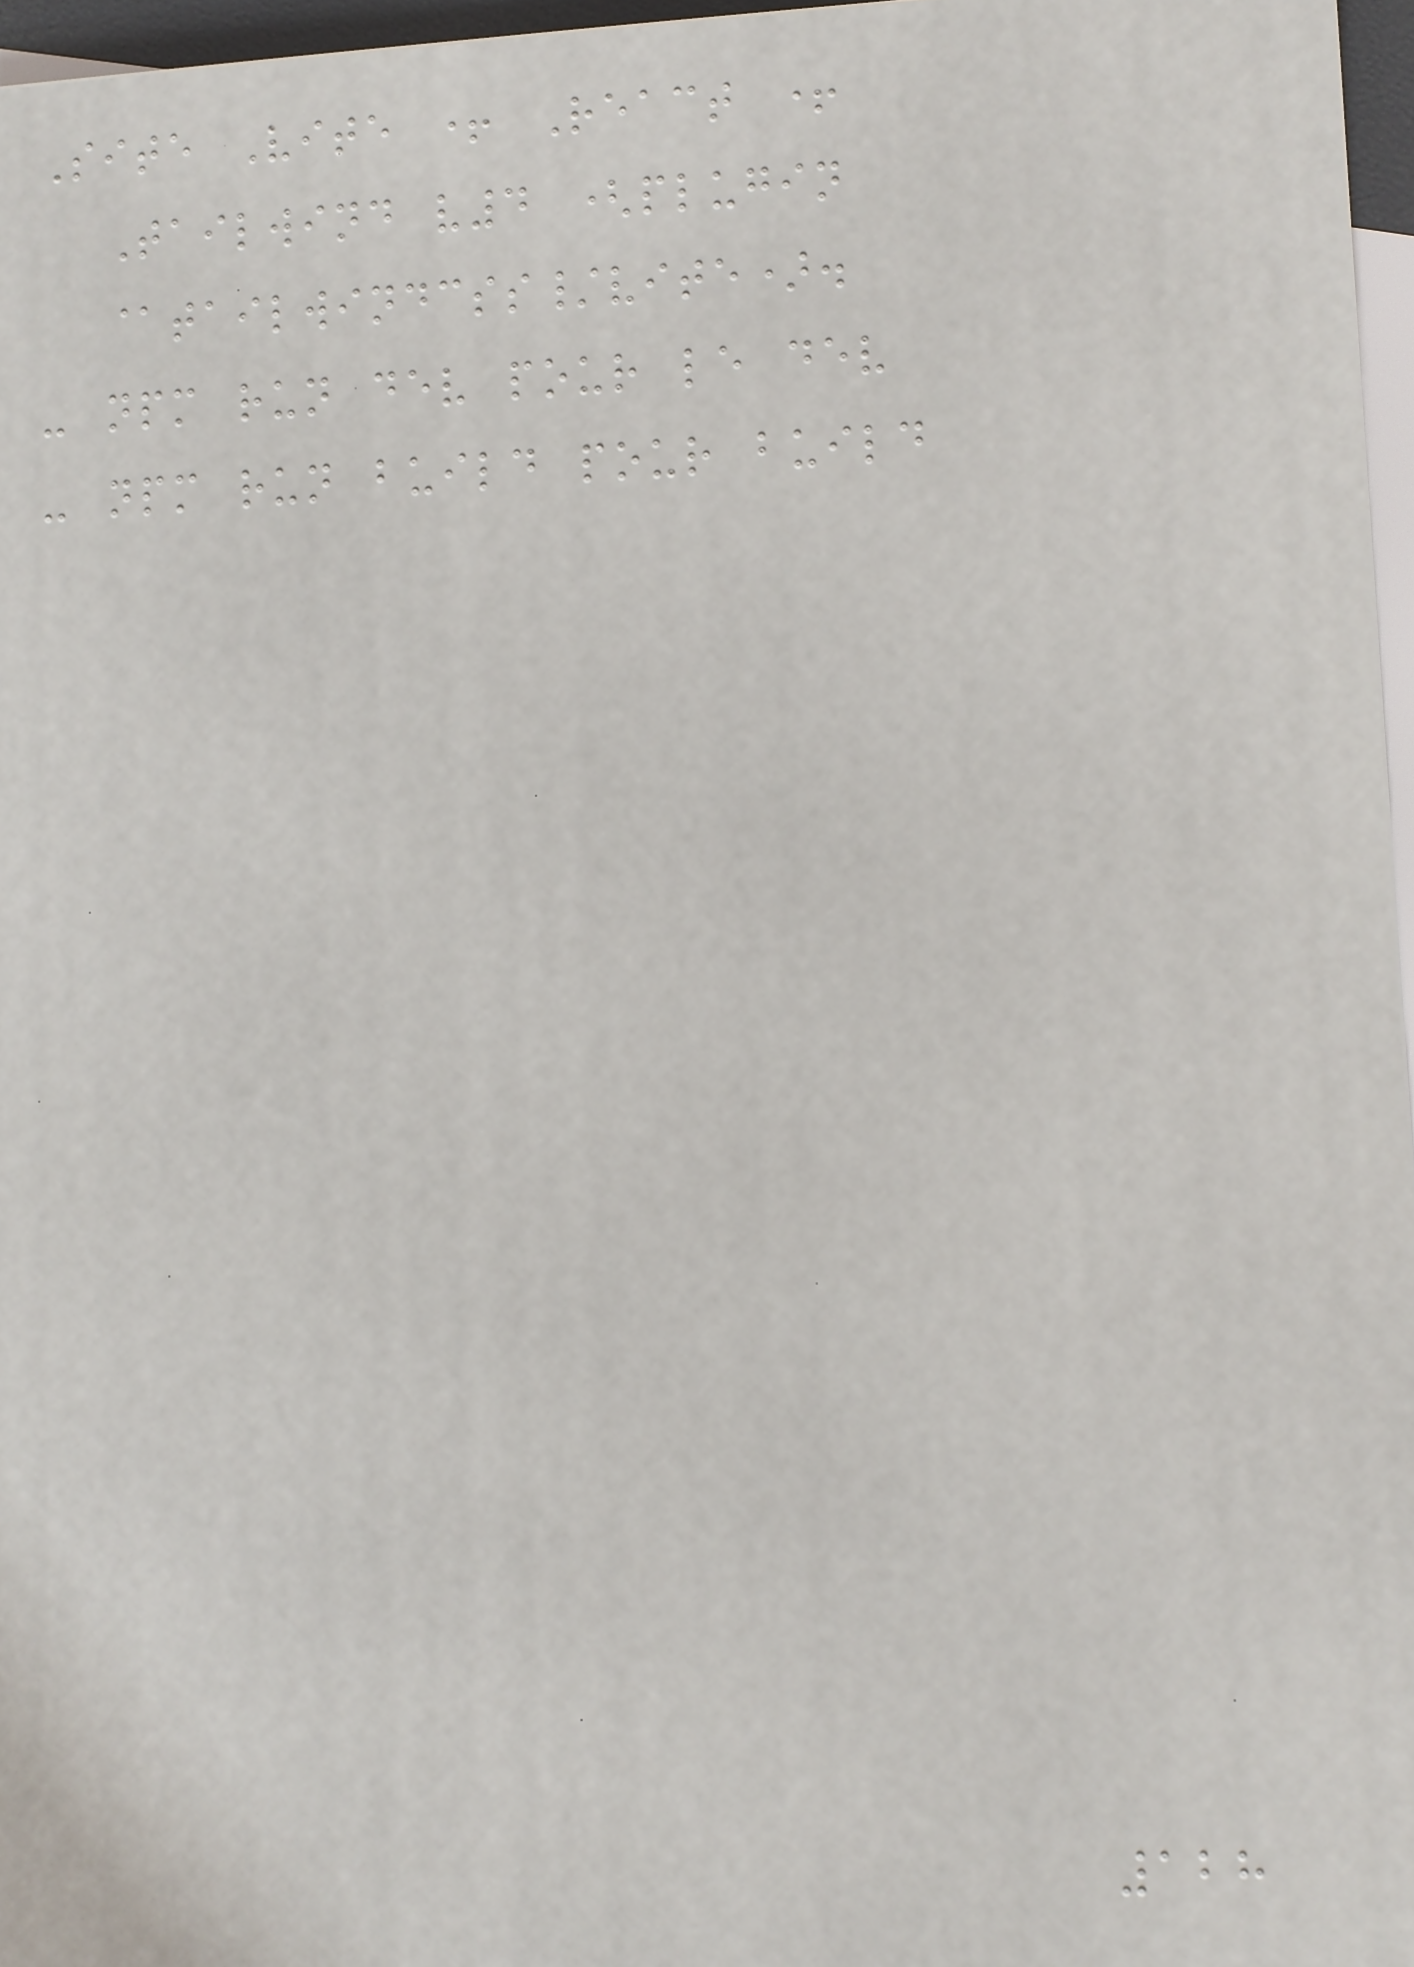Site Vite + React +
Tailwind v4 (plugin
@tailwindcss/vite).
- npm run dev pour le dev
- npm run build pour build
128
